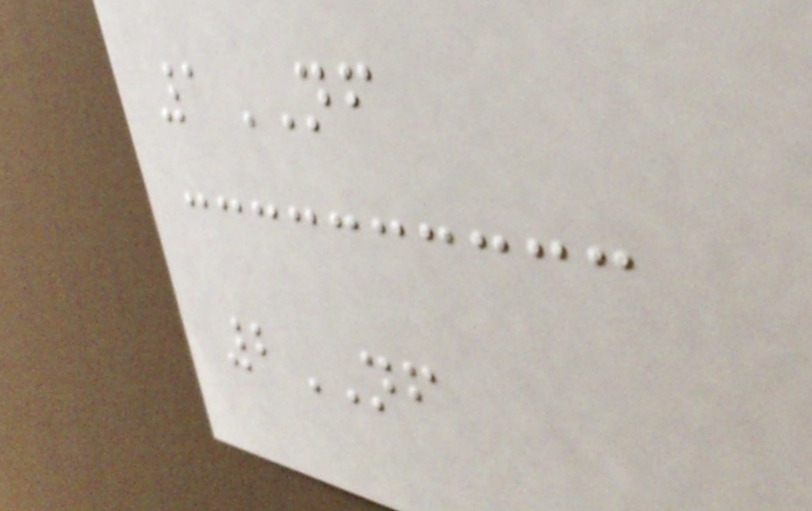1NF
2NF
